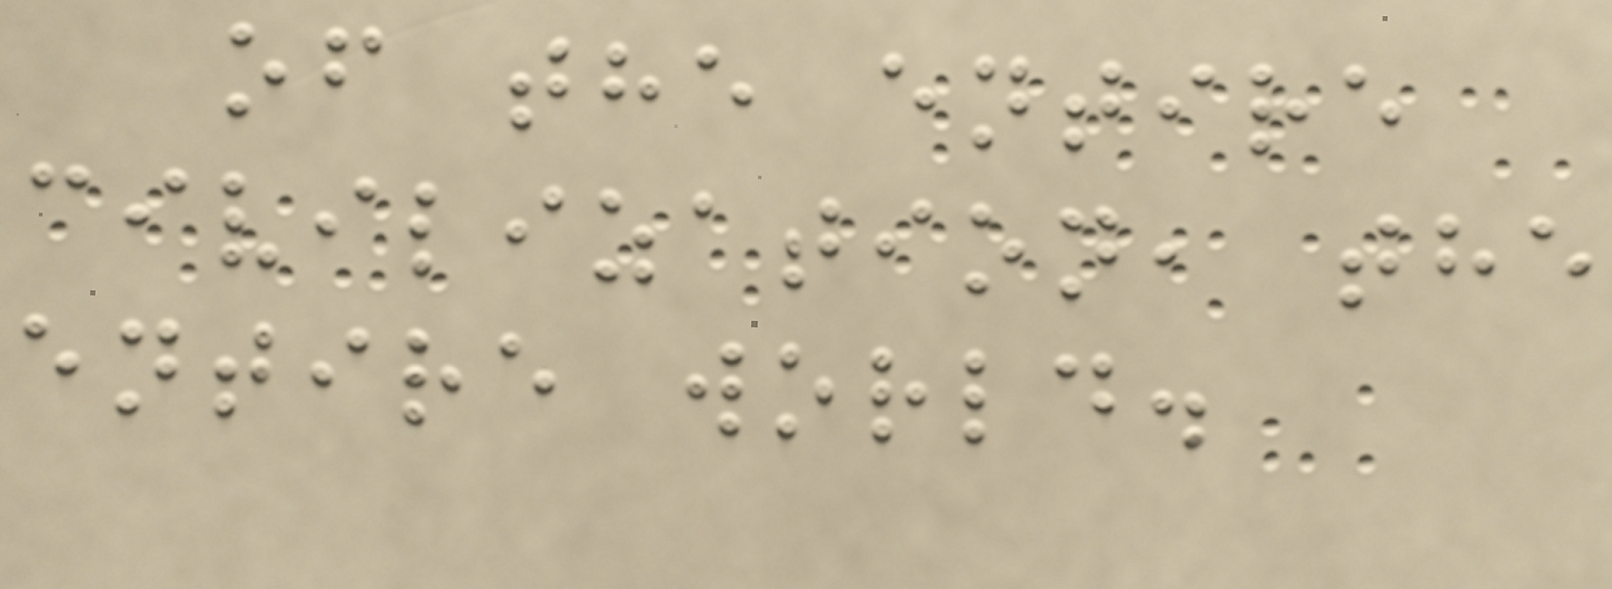of the entire
civilization, the
entire world.
